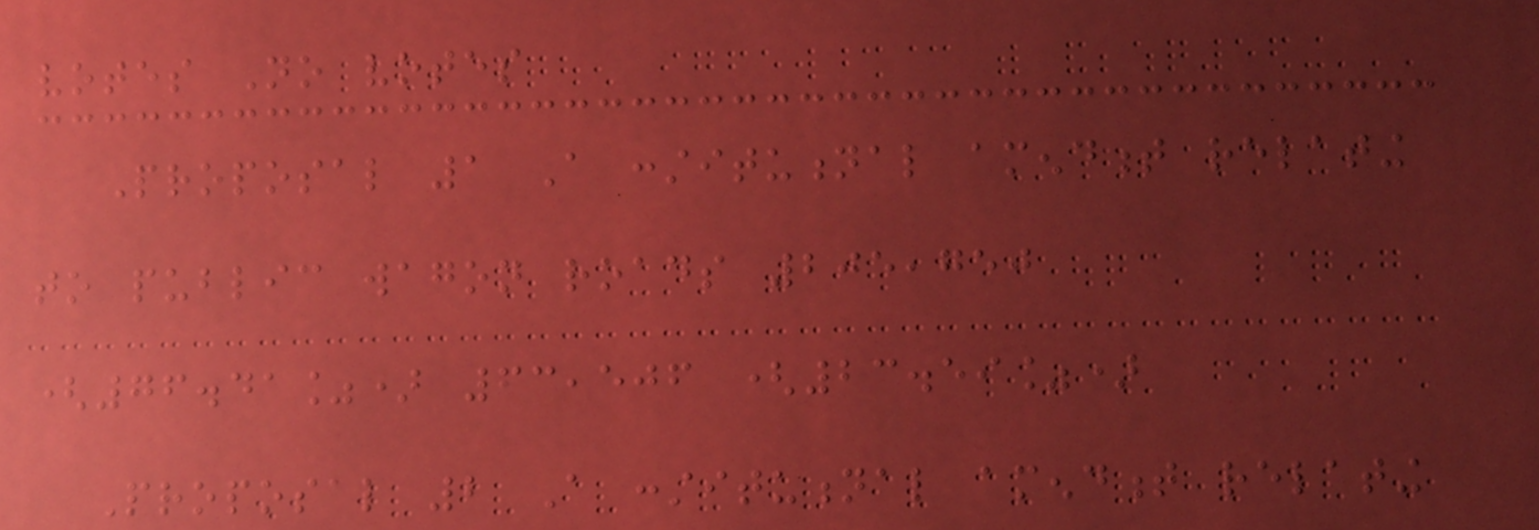votes No votes
Proposal 1 A constitutional amendment relating
to public wagon roads 205,750
(76.41%) 63,506 (23.59%)
Proposal 2 A constitutional amendment relating
